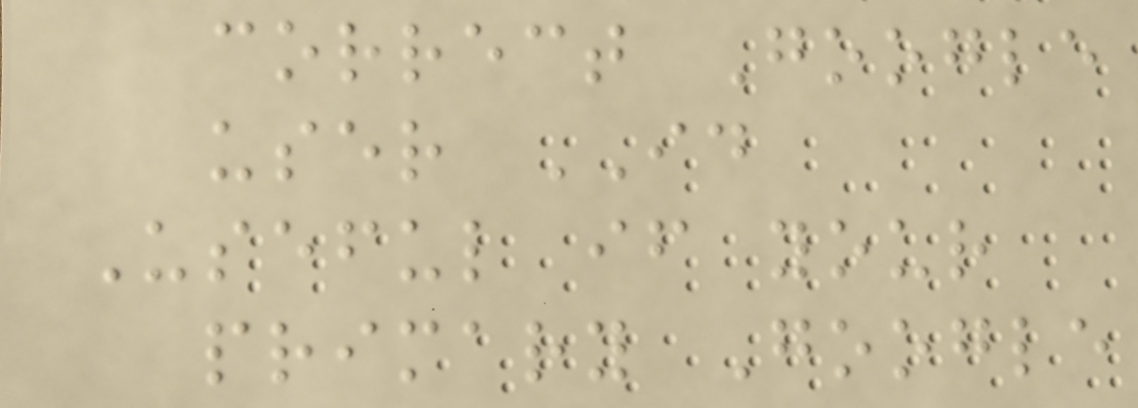correct Google
user ID
Useful if your
primary Google
